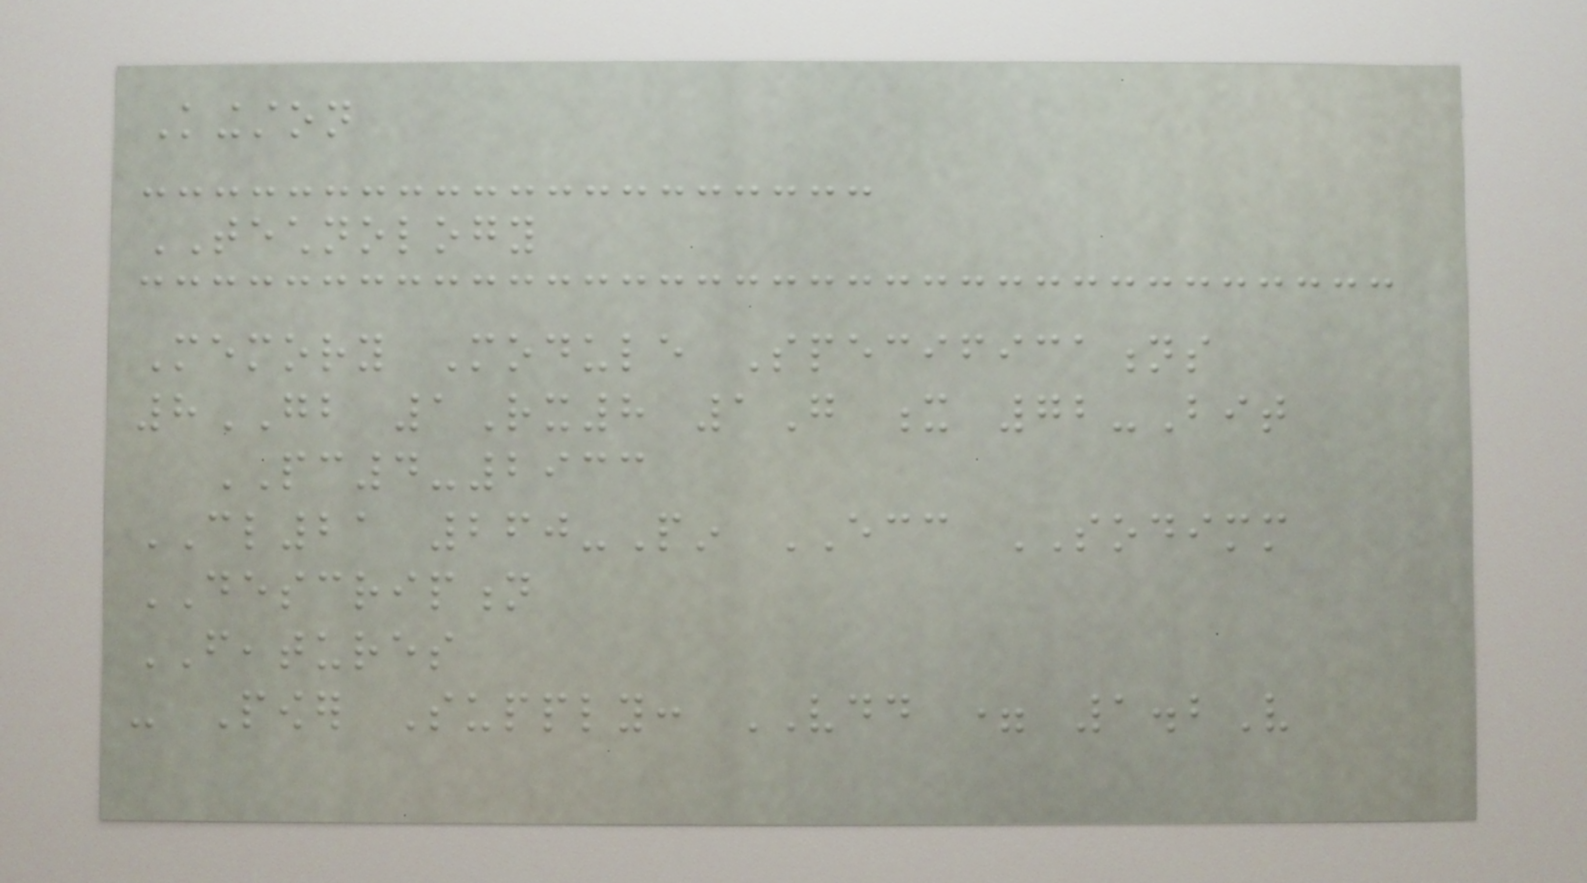Kingston
TECHNOLOGY
Memory Module Specifications
8GB 1Rx8 1G x 72-Bit
PC4-2933
CL21 260-Pin ECC SODIMM
DESCRIPTION
FEATURES
- Power Supply: VDD = 1.2V
